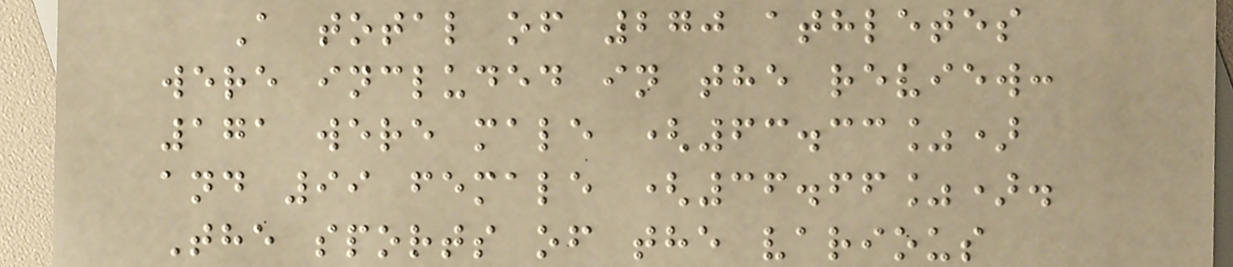A total of 270 athletes
were included in the review:
171 were male (63.33%)
and 99 female (36.66%).
The sports of the various
